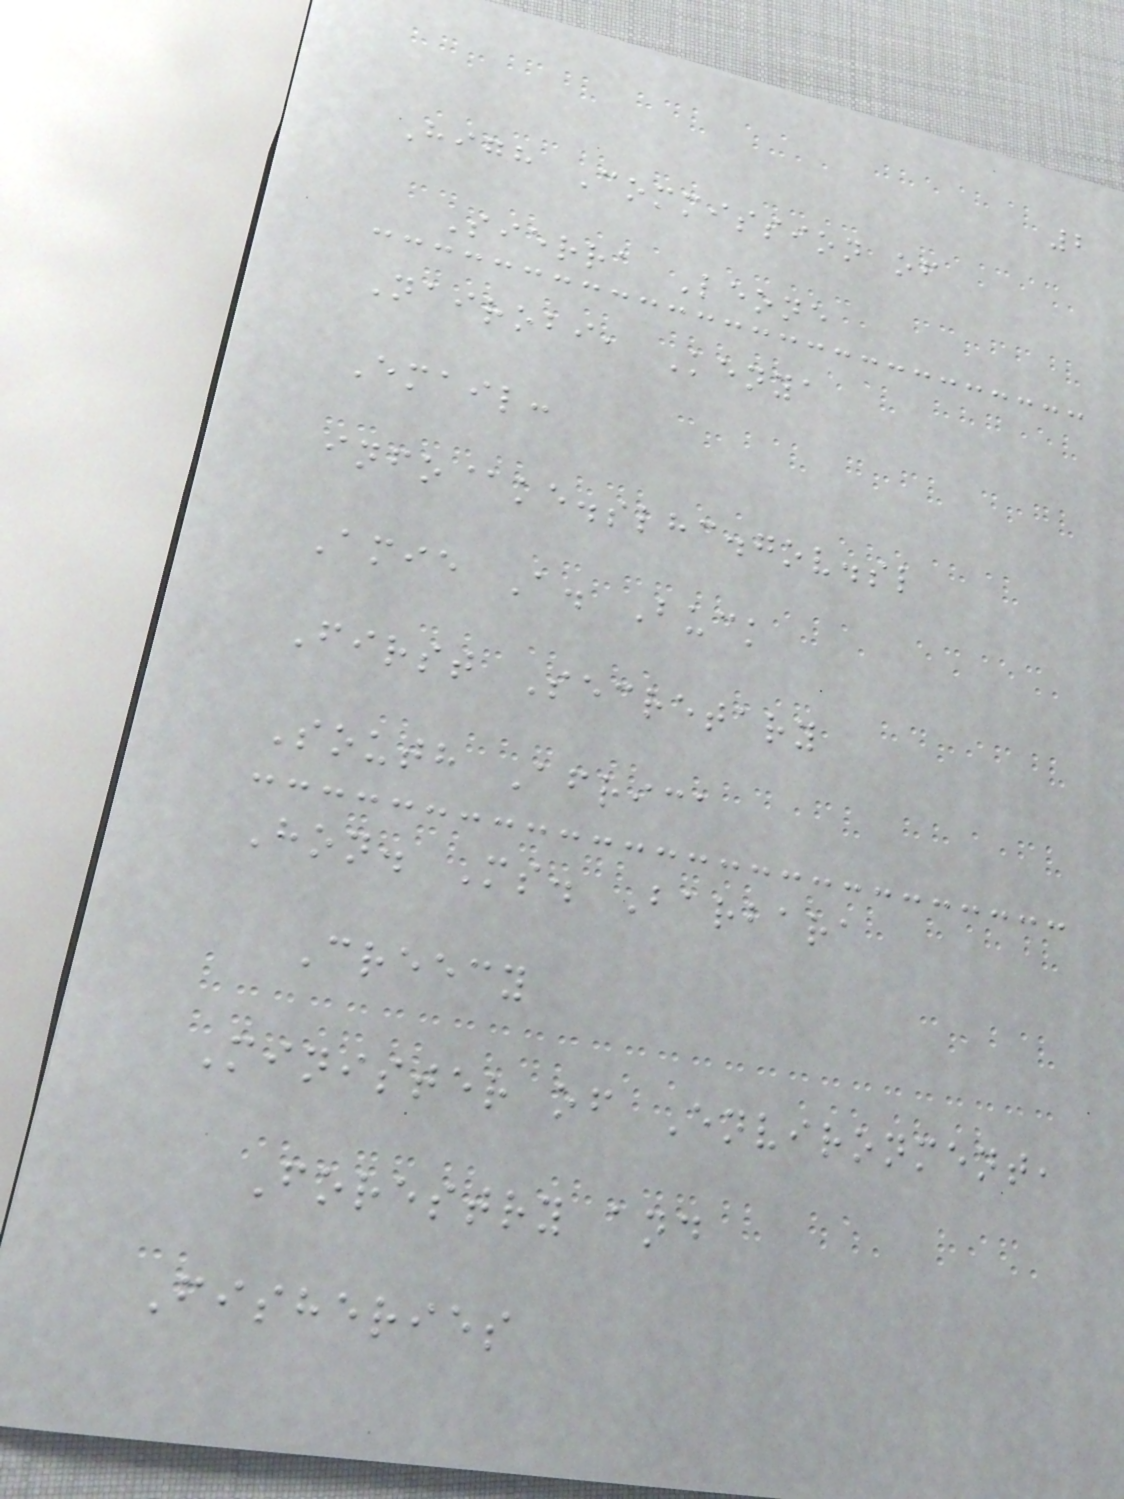2
High Commission of
Sierra Leone
Nairobi, Kenya
Email:
info@ke.slhc.gov.sl
Amie A. Buck
First Secretary
South Africa
Hon. Ms. Barbara
Creecy
Minister of Environment,
Forestry and
Fisheries
